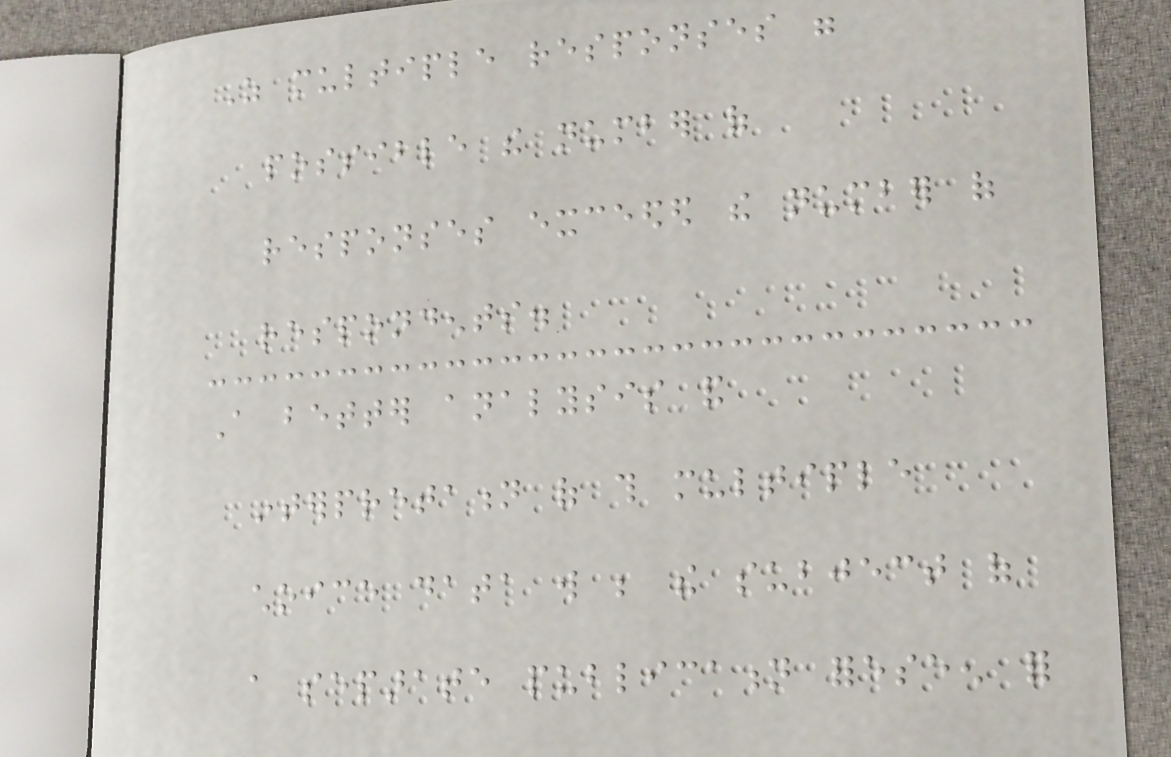As multiple responses were
possible the number of
responses exceeded the number of
respondents.
A better analysis and
interpretation of this multiple
choice data will be the subject of
a separate publication foreseen for
